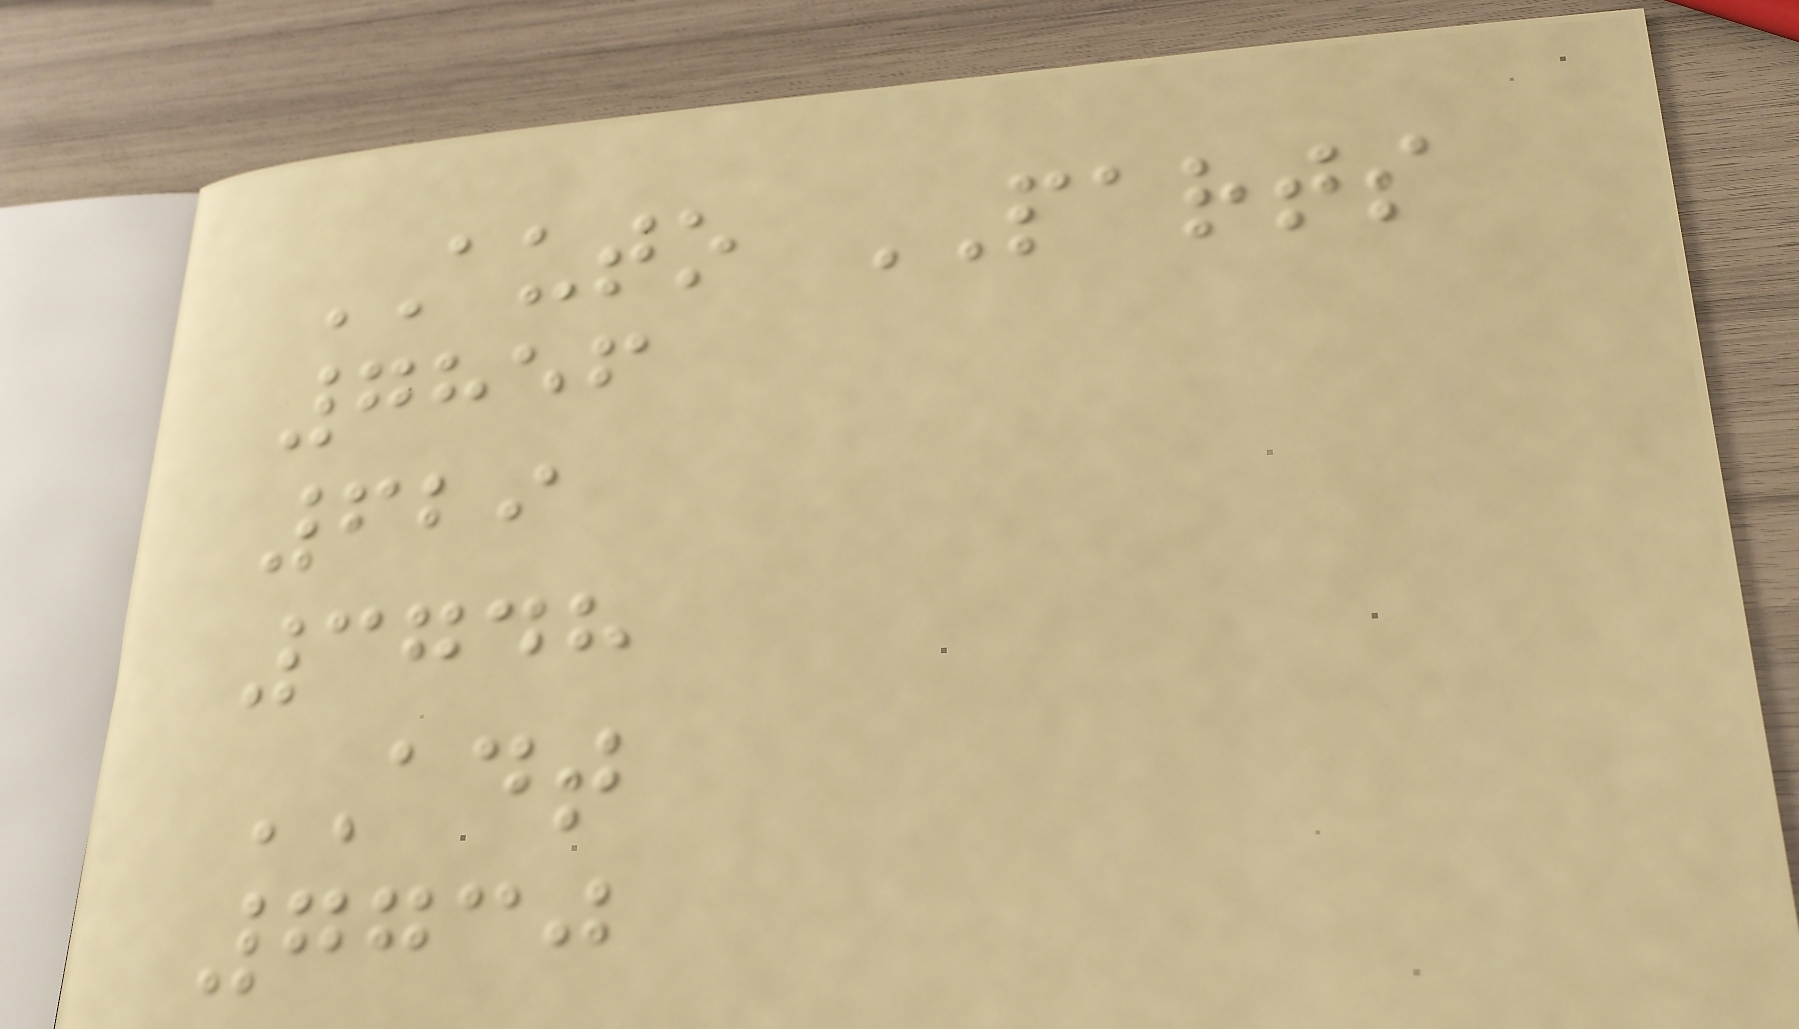AUTO PARTS
7856
629
3748
ADT
7730
